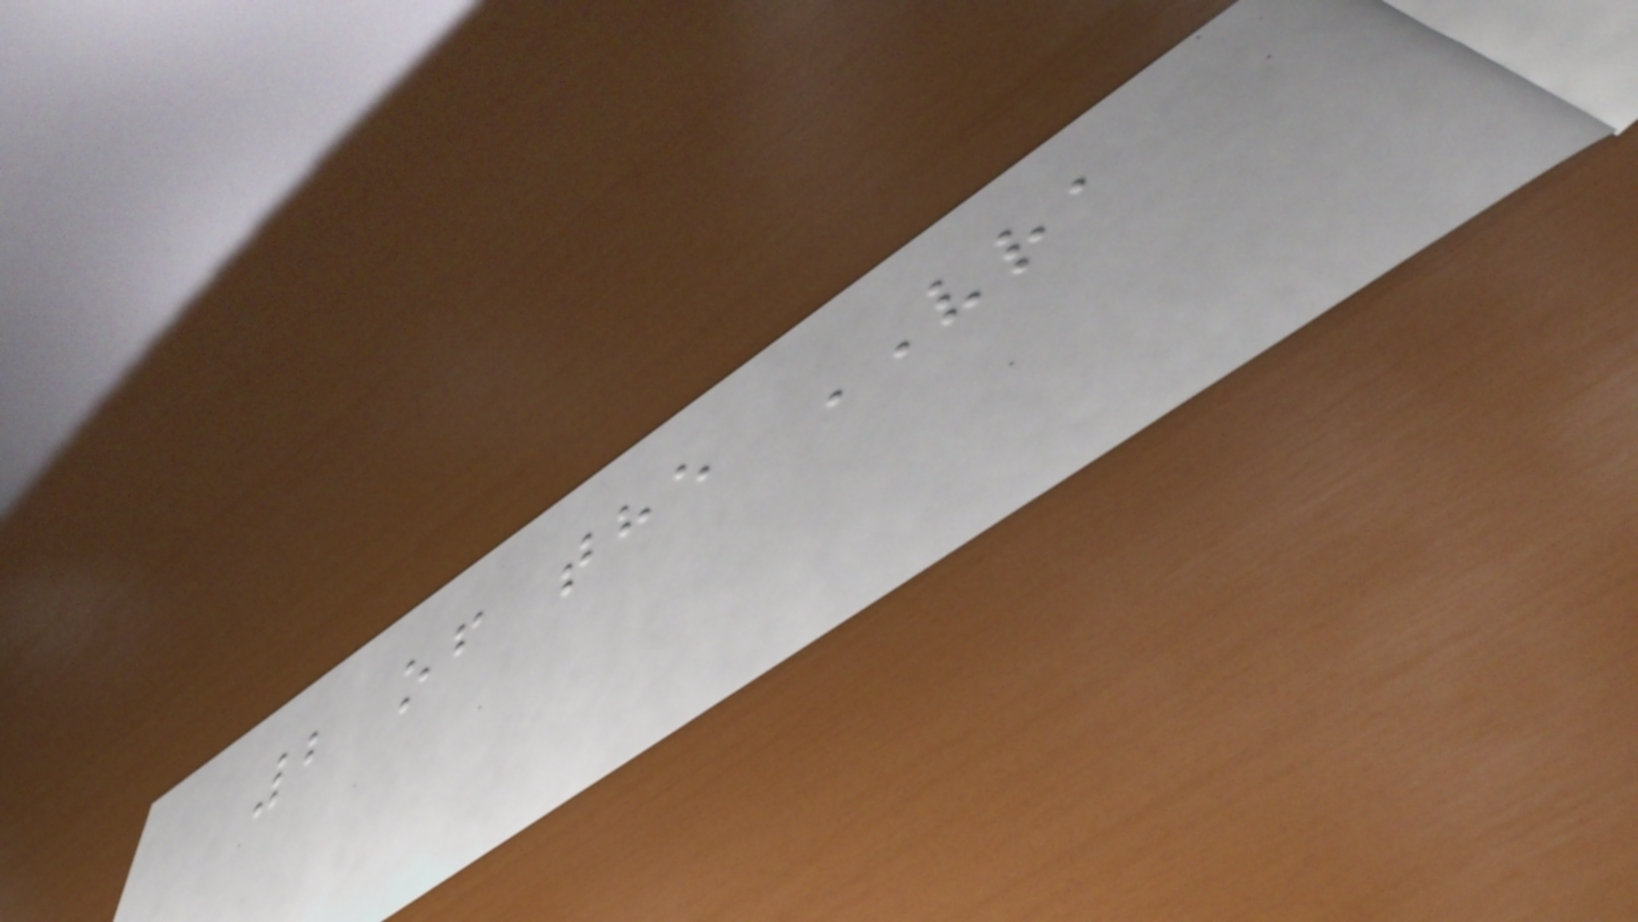2 of the VRA
